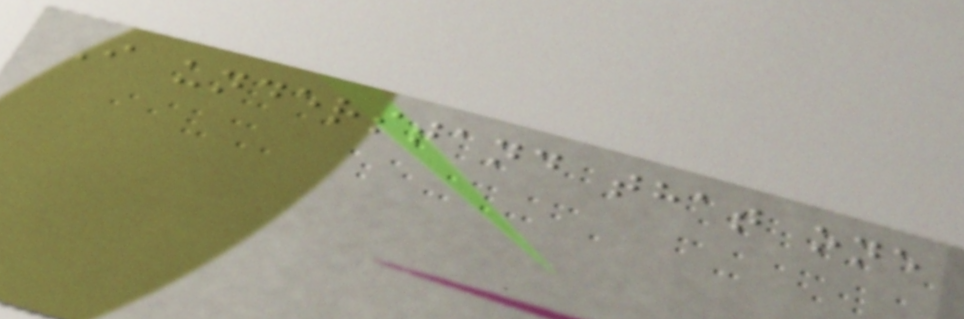I understand that one
